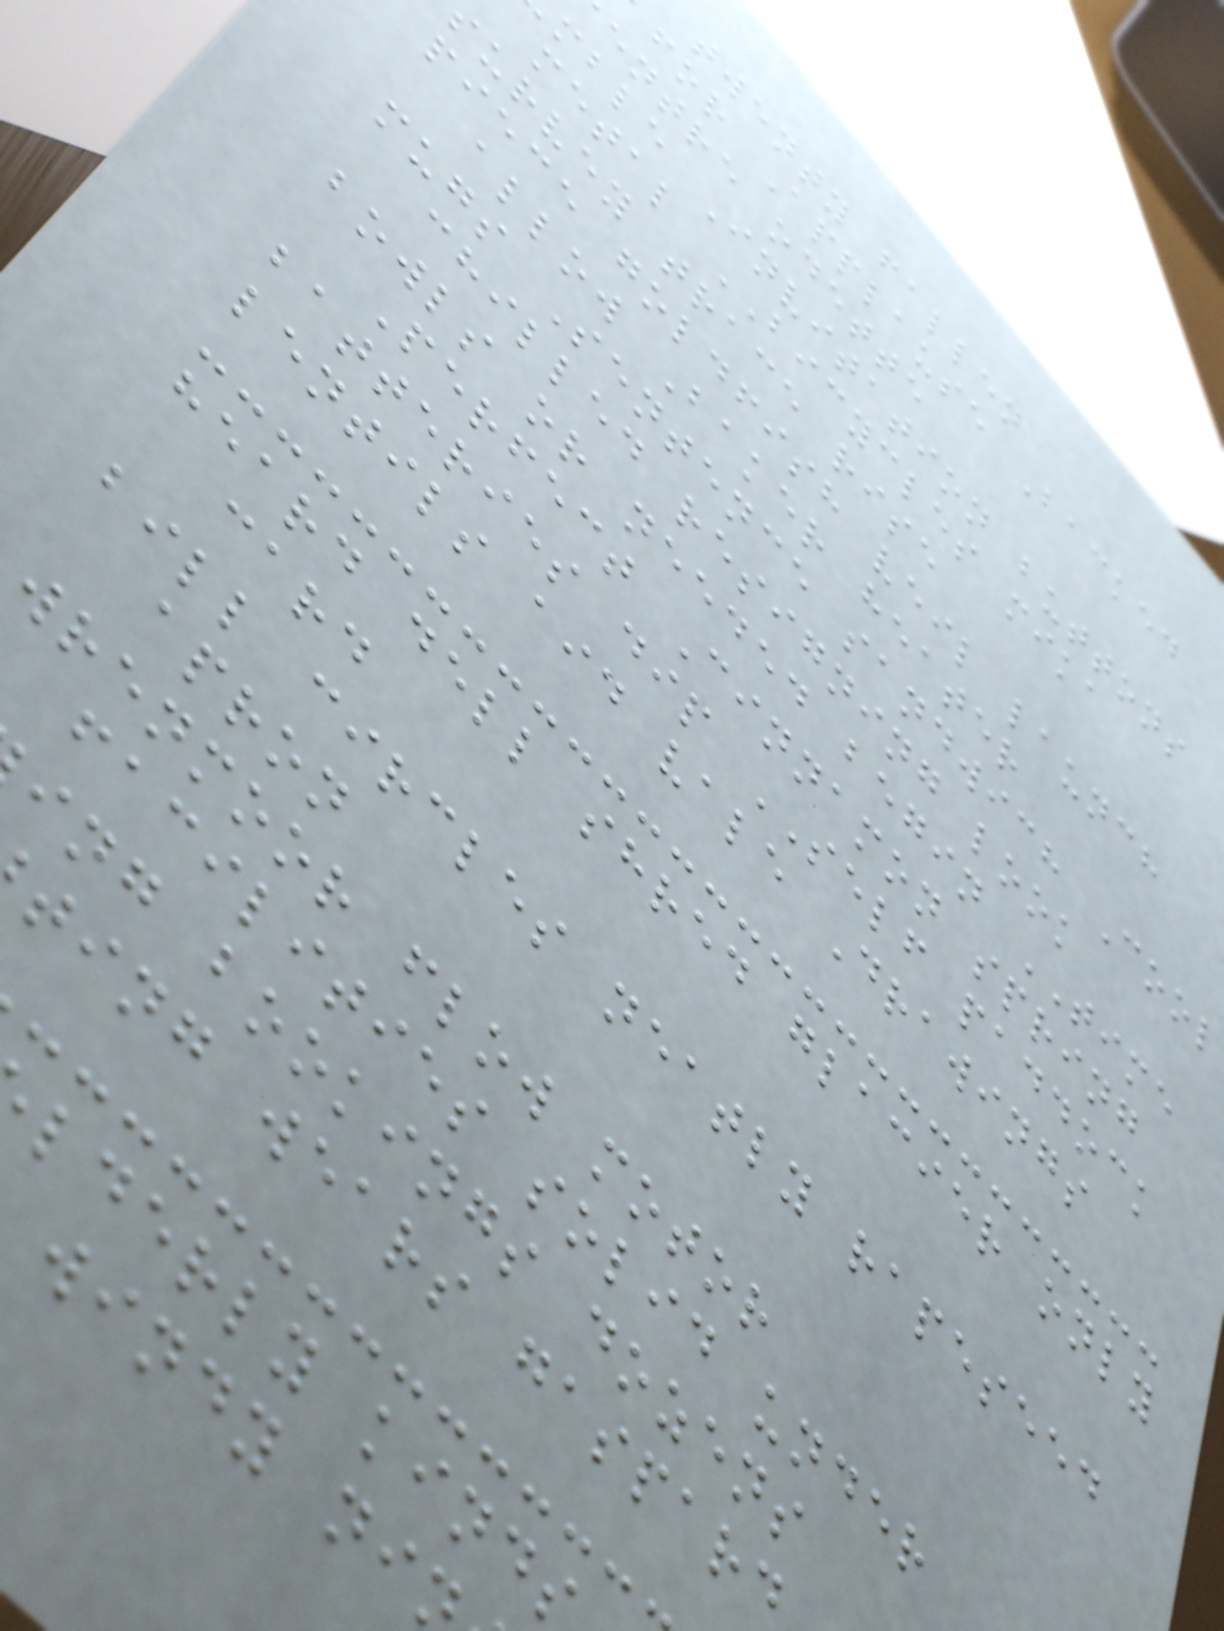twenty fallen
for Applause Backed
entre odette
mble Invitation buttons
metal BICYCLES mika
survey trace rise
piece goldfish veil launch
allow Baker heater
mugs Sentence sandwich Cool
chilled resigning look
bowls or needed begin TIME
Perfect Cinnamon spring
batteries dip SELF paddock
lentils aid vale Drawings
heard dell shred glacier only
card
bill circles neatly rapeseed
apron
wrenmoor flow motor
facilities solid under
ing bookings dozens
ting wears gaspard
lderly kind
windy ni
